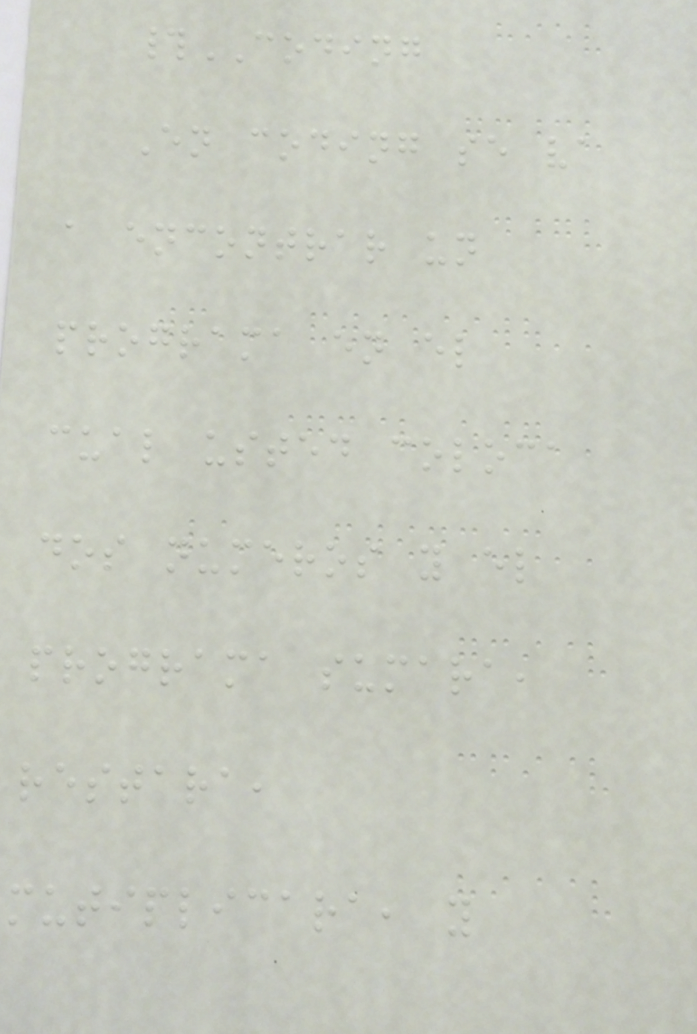#CODING
En coding se va
a encontrar un
programa en el
cual usted coloca
dos numeros y el
programa sumara,
restara,
mutiplicara, y
